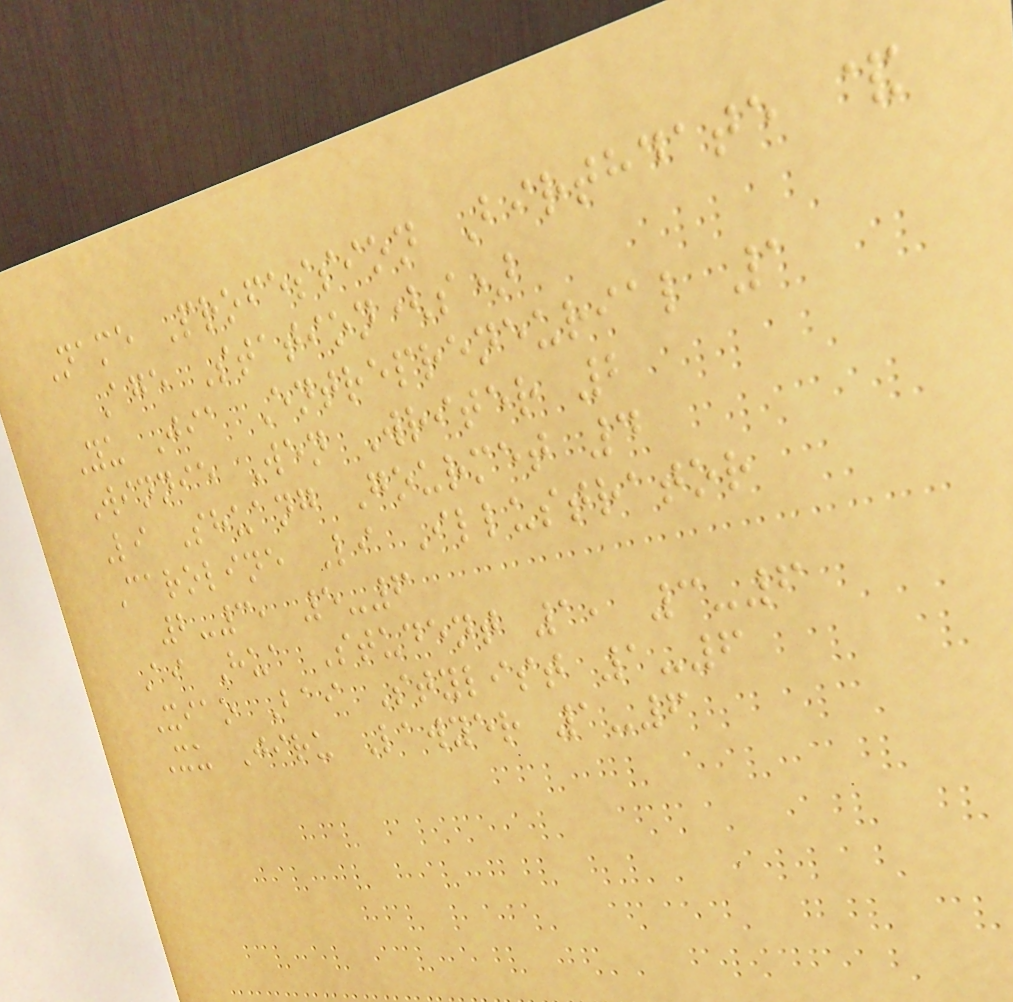Name Profession Birthdate &
Age Station(s)
Yu Jia Entrepreneurial 1
Winnie Wen Writer 2
Li Shuang Gourmet 4
Caroline Li Illustrator
2-3, 5-6
Ai Hua Student 1, 3-6
Xiao Bai Stylist 1-6
Xu Jiru Lawyer 1-6
